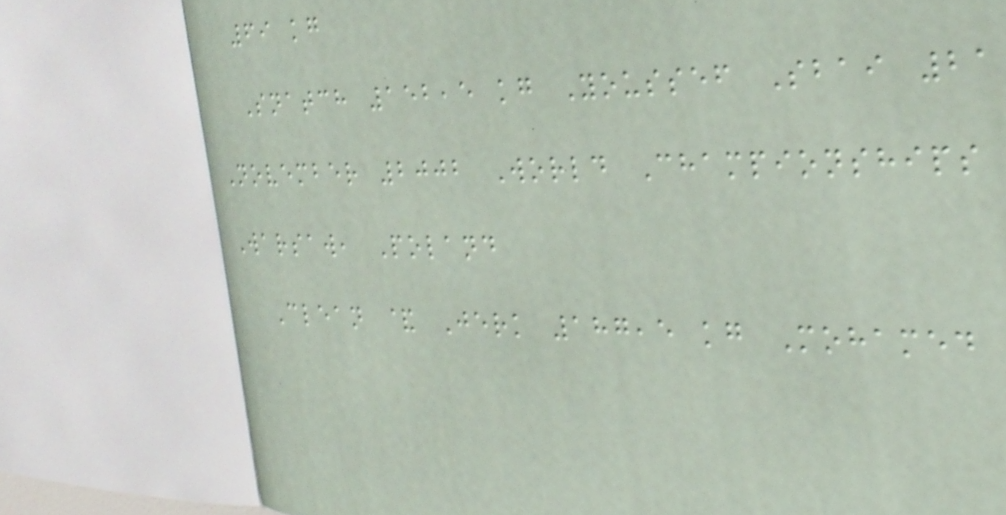69 kg
Snatch 152,5 kg Youssef Sbai 21
November 2002 World Championships
Warsaw, Poland
Clean & Jerk 187,5 kg Mohamed
